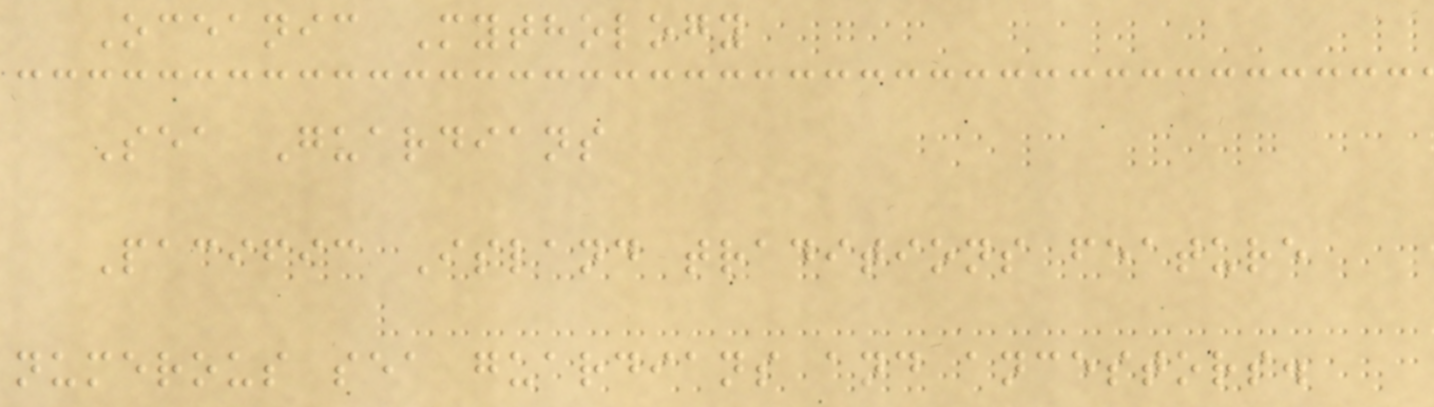Oceanic Mythology
Sea Guardians
Pacific Island traditions feature
numerous sea guardians and ancestors.
